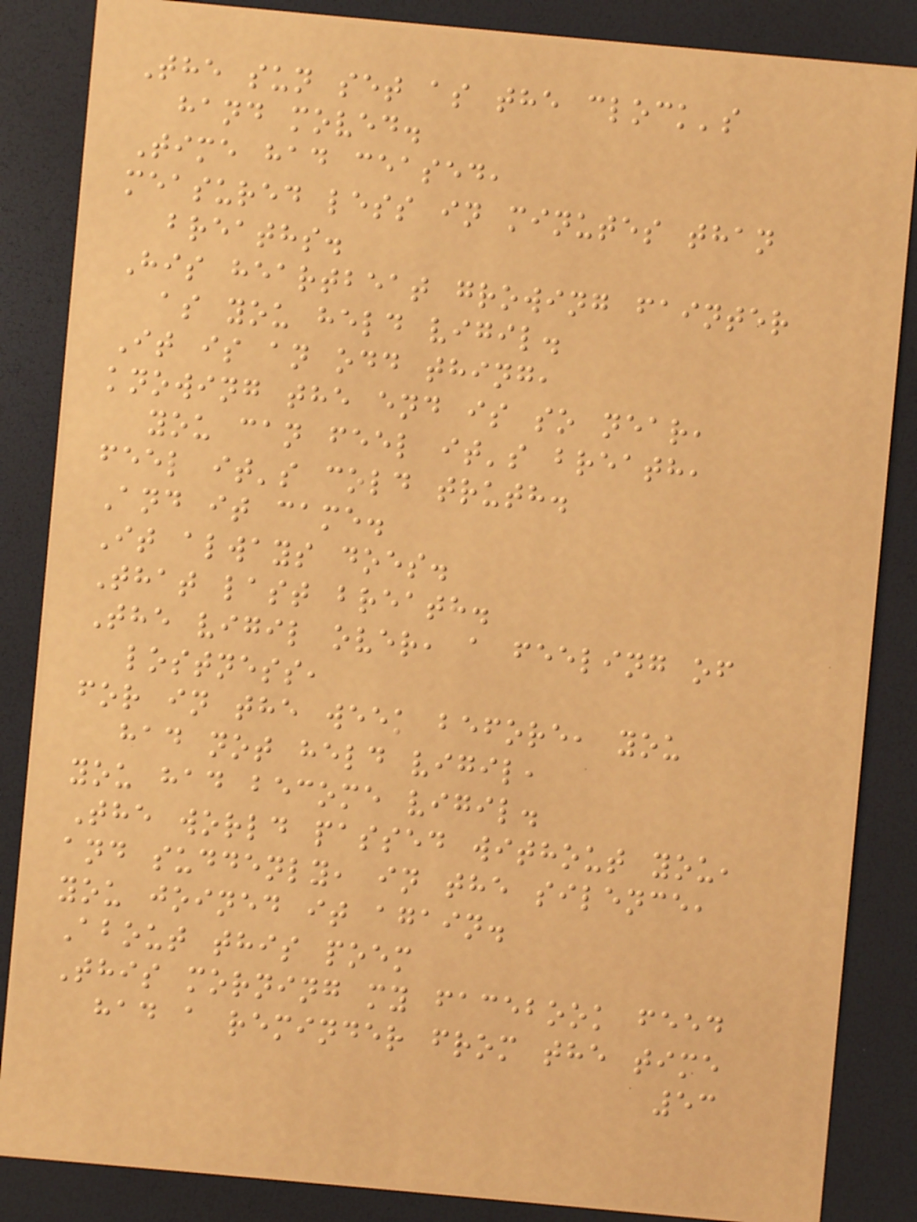The sun set as the clock's
hand moved.
Time had ceased,
measured less in minutes than
breaths.
His heartbeat growing fainter
as you held vigil.
It is an odd thing,
knowing the end is so near,
you can feel it's breath,
feel it's cold truth.
And it came.
It always does.
That last breath.
The vigil over, a feeling of
lostness,
for in the week before, you
had not held vigil,
you had become vigil.
The world passed without you,
and suddenly, in the silence,
you joined it again.
About this poem
This morning my facebook feed
had a reminder from the time
53
